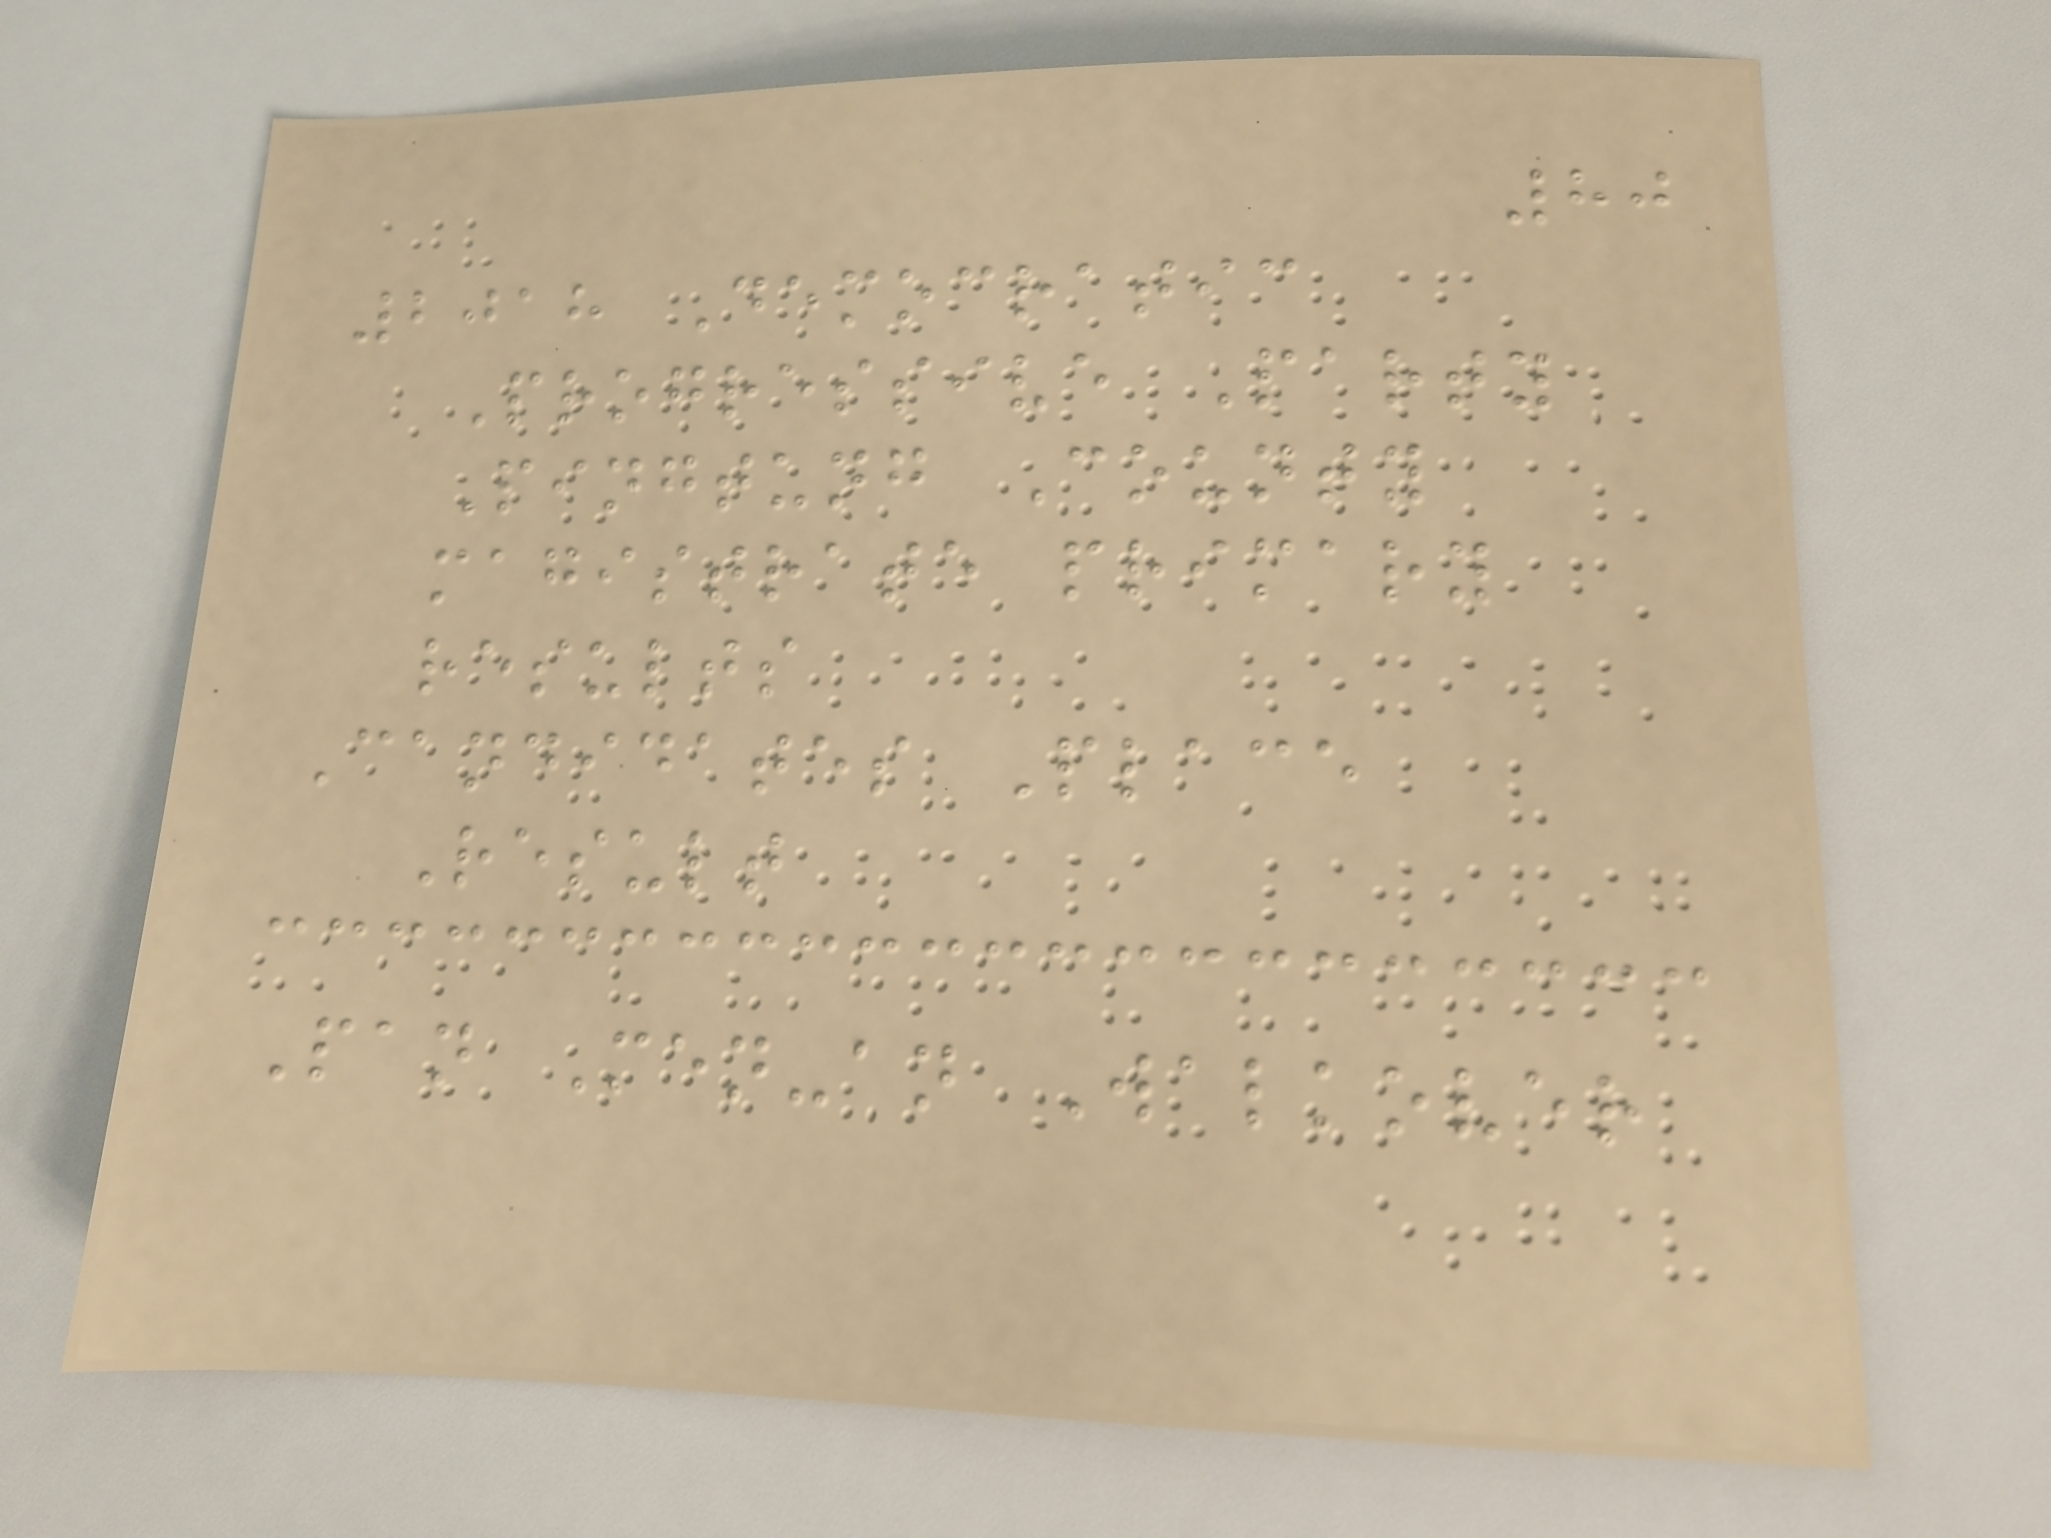80
2018 Democratic
Progressive Party
Pingtung County
magistrate primary
results
Candidates Place
Result
Pan Men-an Walkover
